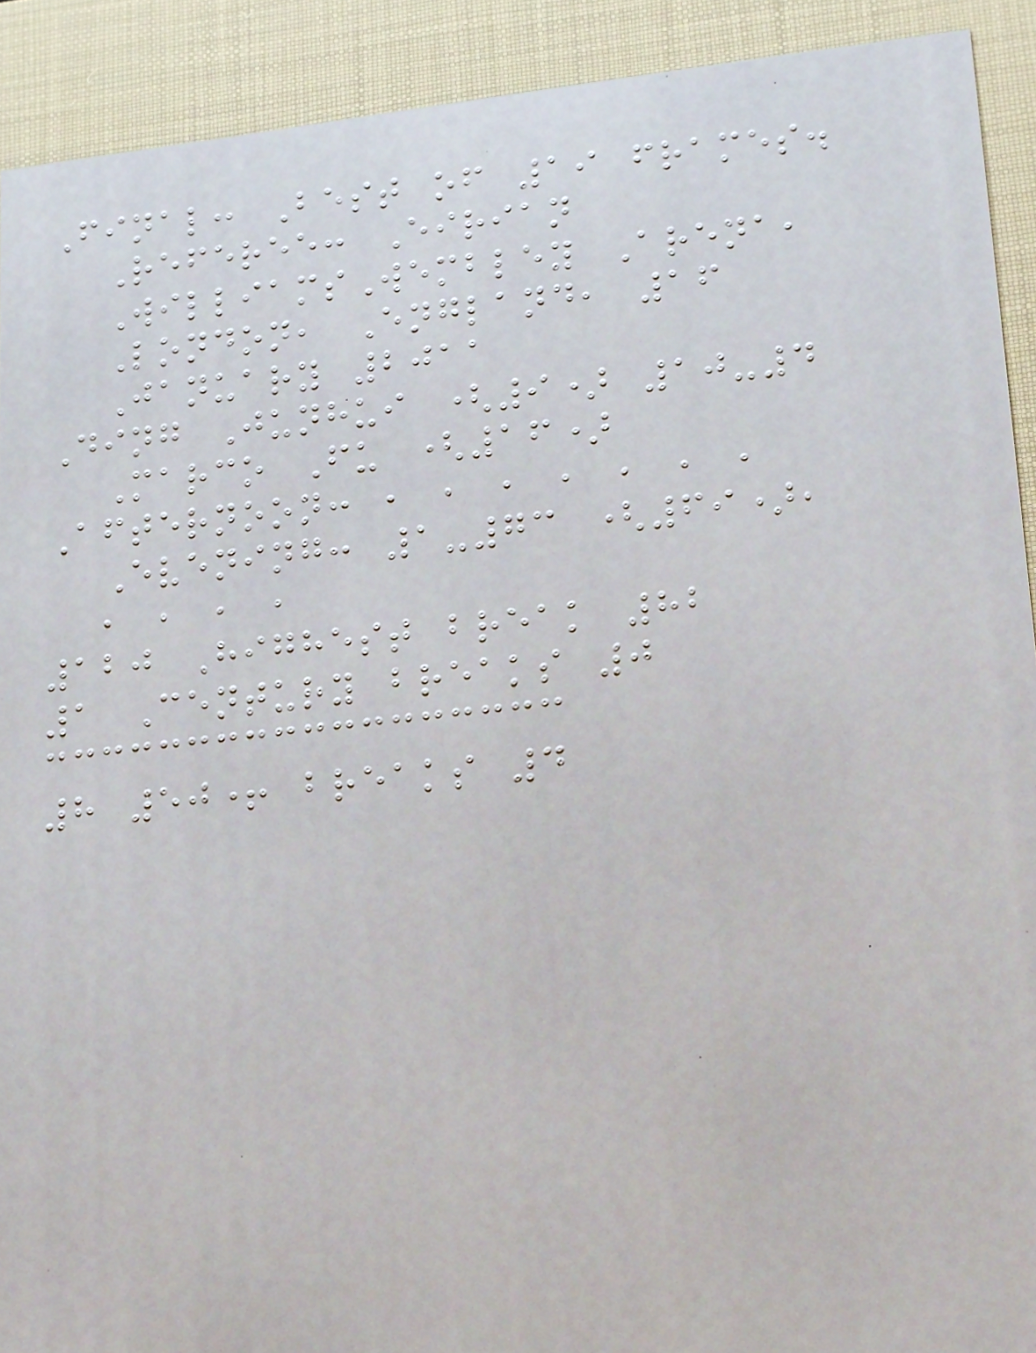Final: Best of 19 frames.
Referee: Eirian
WilliamsWembley Arena,
London, England, 16
January 2011
Ding Junhui (9) 10-4
Marco Fu (16)
Afternoon: , , , , , , ,
Evening: 1-73 (69),
, , , ,
120 Highest break 82
1 Century breaks 0
8 50+ breaks 4
